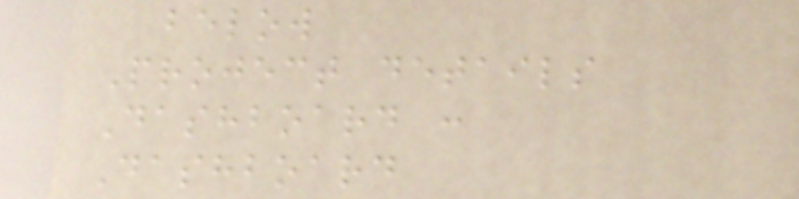below
Project details
Dashboard :
Dashboard
